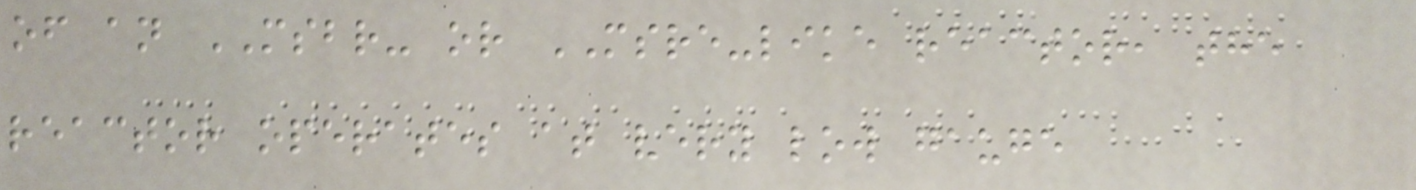of an MSBR- or MSRE-like reactor, the
reactor operates at very low gauge
